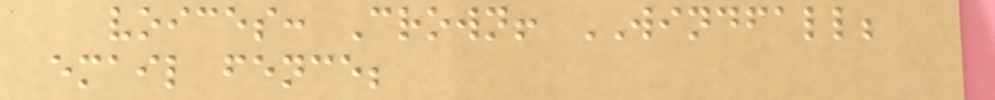voices: Crown! WINDFALL;
email fence;
